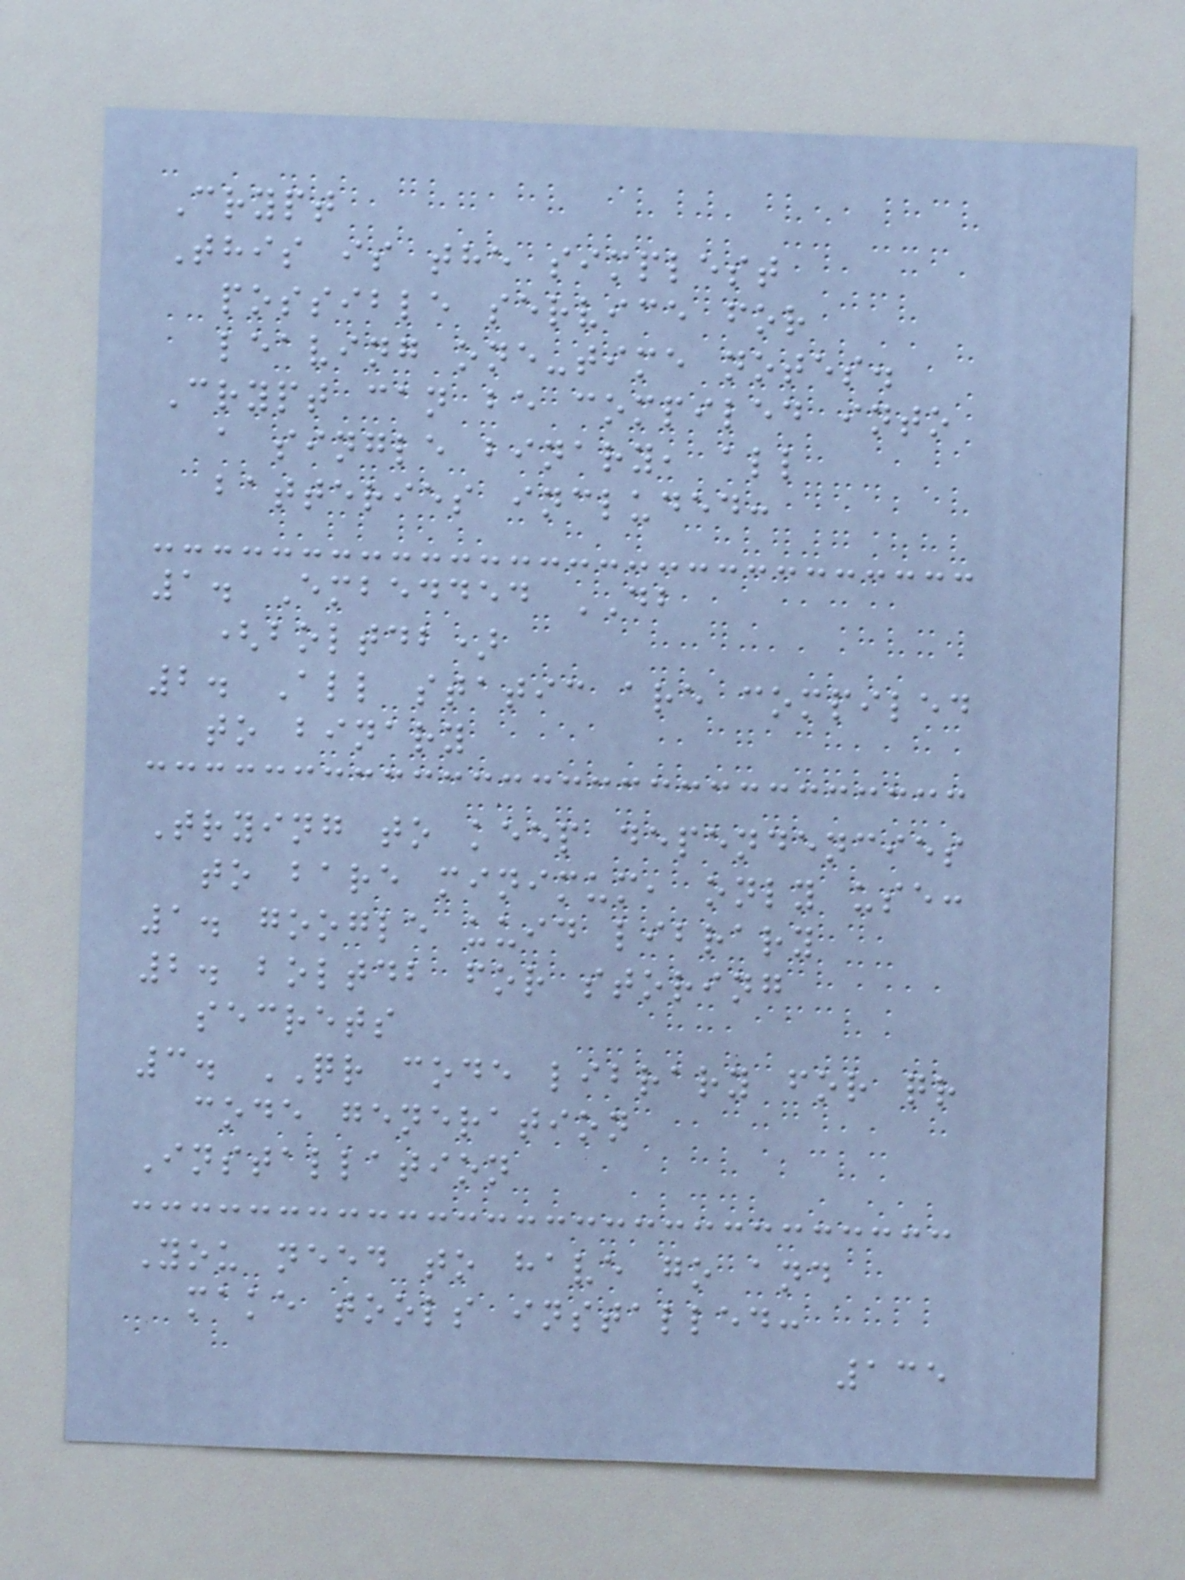Crypt
This is the simplest
possible service for
leaving one-time notes.
Crypt can be compiled into
a single binary, all
batteries included:
1. Embedded DB
(boltdb)
2. All static are compiled
to binary
Trying to keep dependencies
to bare minimum, only use:
1. google uuid library
2. boltdb for storing
secrets
3. QR code library for qr
code generation
Installation
You need to have go and
make tools installed:
135
